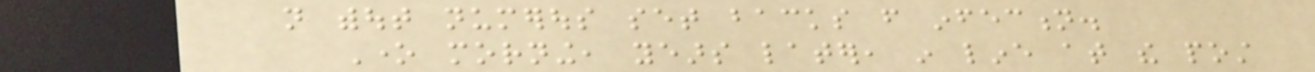not without numerous set backs from infection.
One morning, years later, in line at the post
